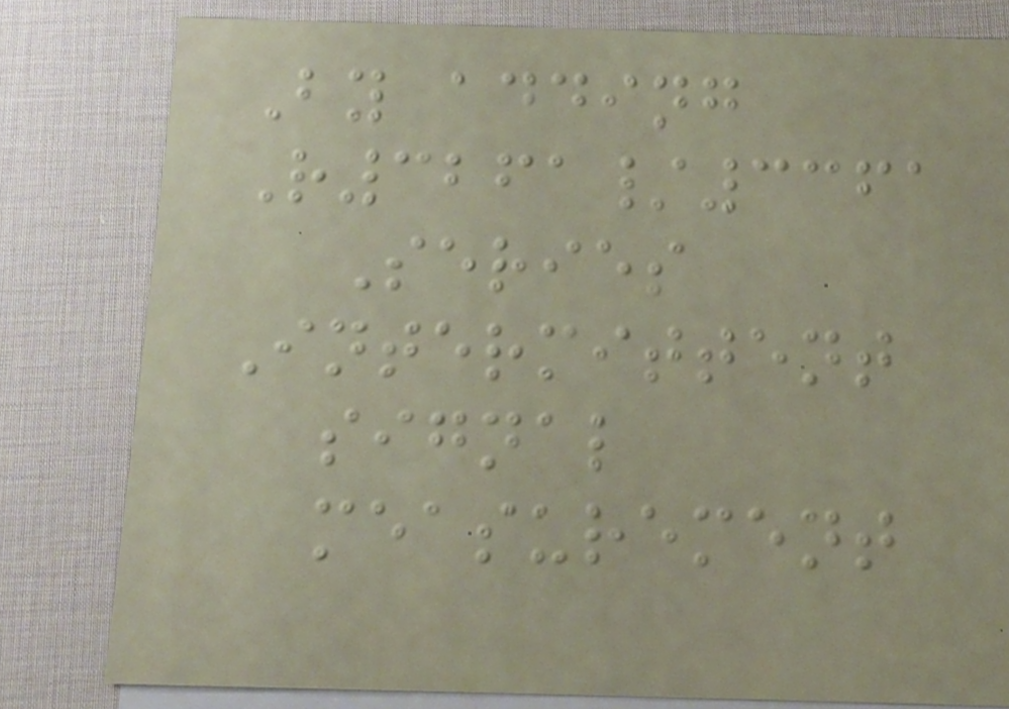By adding
R3261/3361
Series
Intermittent
signal
measurement
